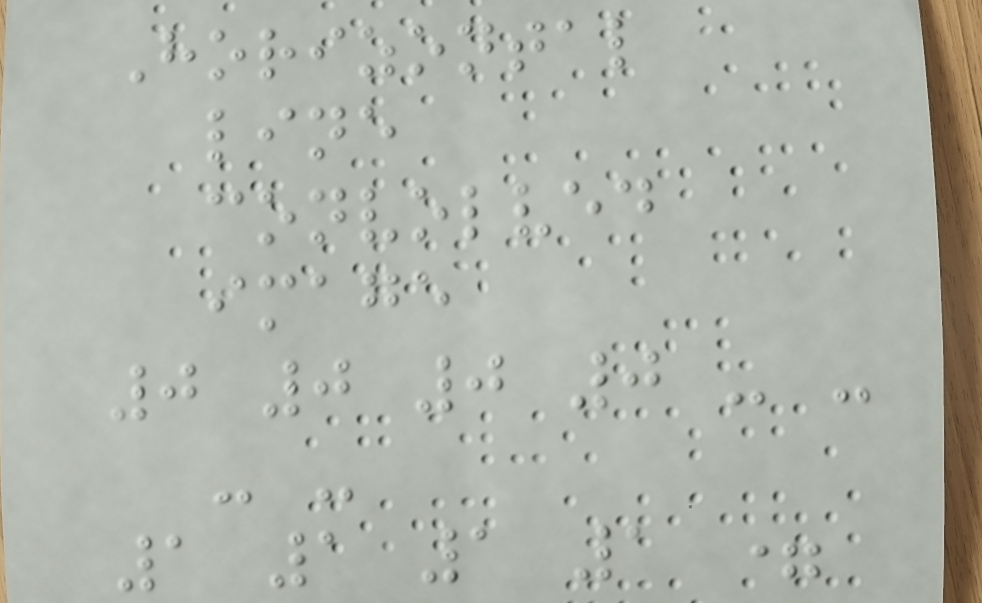Horizontal
line
convolved
image
0 0 0 0 - -
- -
1 1 1 1 =
